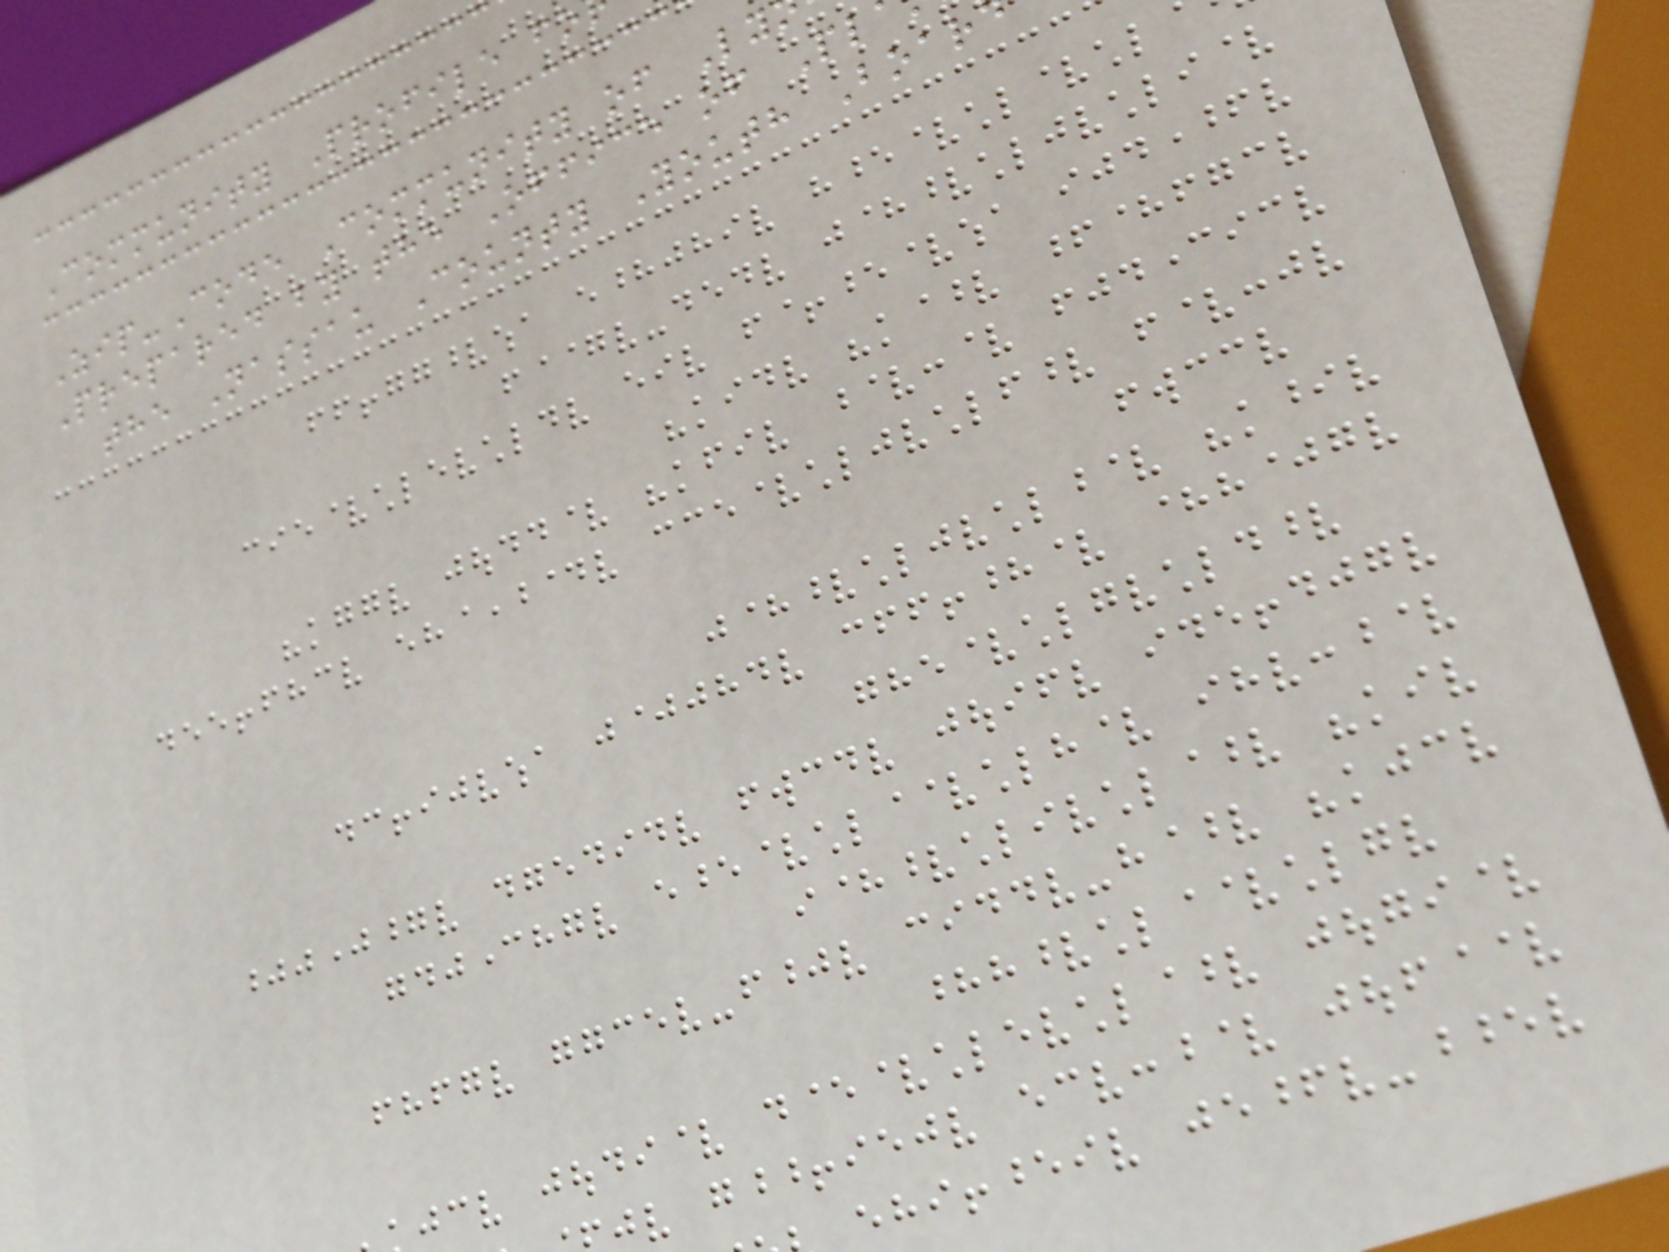Community Profile fo
Zip-Code Community of Ly
Prepared by the Office of Pl
the Nassau County Youth Boar
